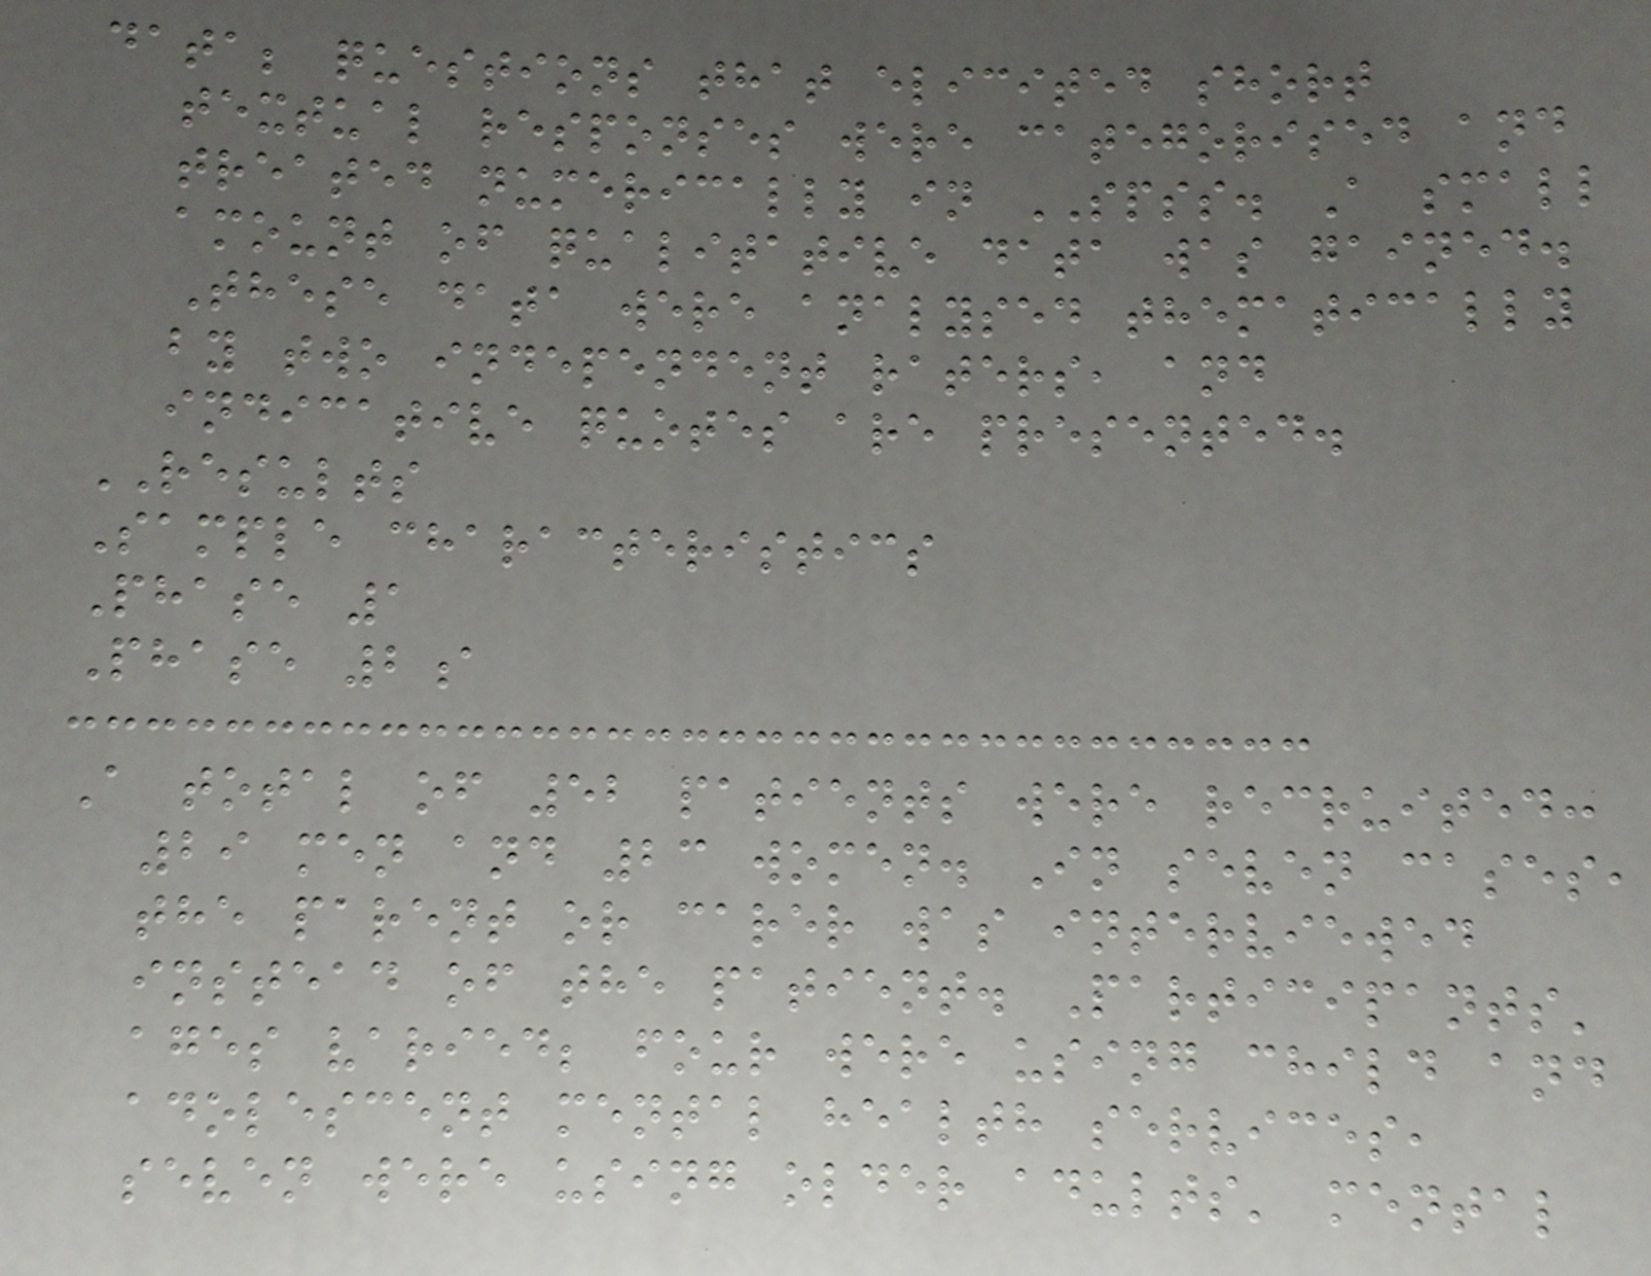data; questions that elicited short
textual responses were categorised and
treated numerically in SPSS. A small
amount of qualitative data was gained.
These data were analysed thematically
by two independent raters, and
indicative quotes are presented.
RESULTS
Sample characteristics
Phase 1
Phase 2a
A total of 52 patients were recruited:
29 men and 23 women. In seven cases,
the parent or carer was interviewed
instead of the patient. Participants'
ages varied; four were using child and
adolescent mental health services,
seven were using older adults' mental
